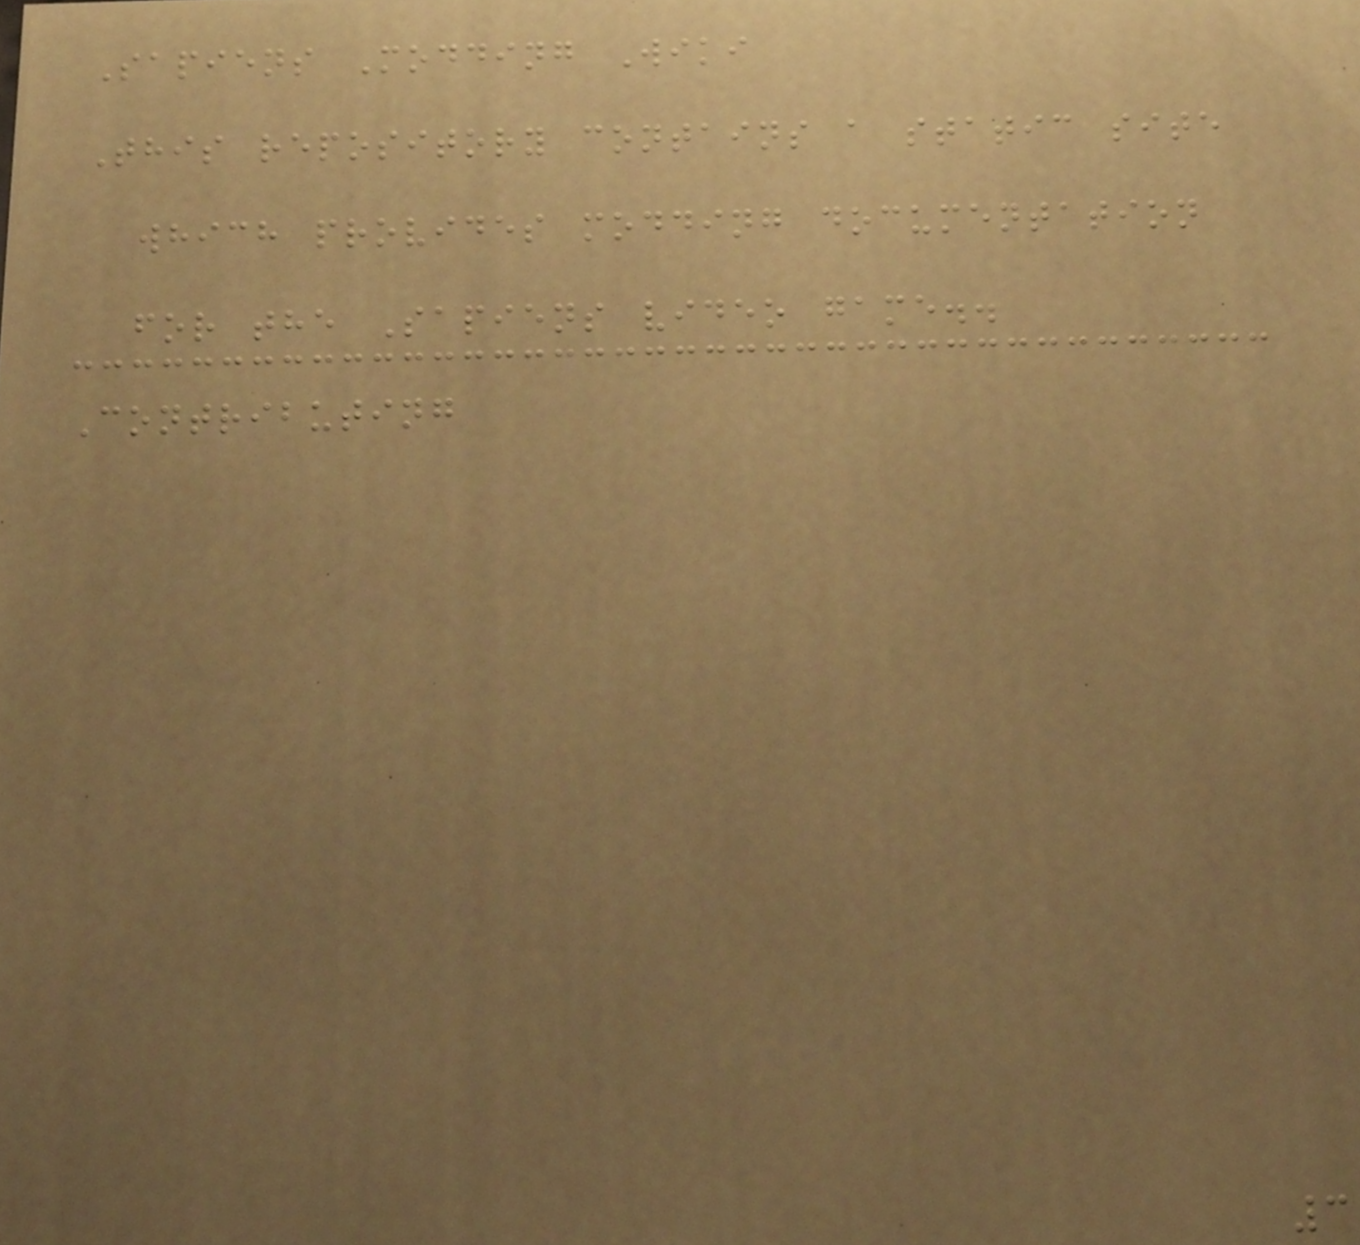Sapiens Modding Wiki
This repository contains a static site
which provides modding documentation
for the Sapiens video game..
Contributing
3
